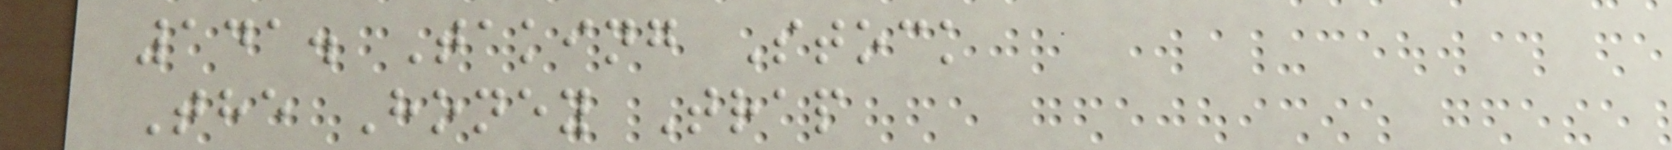141. Taking Stock
The Honey Trap
